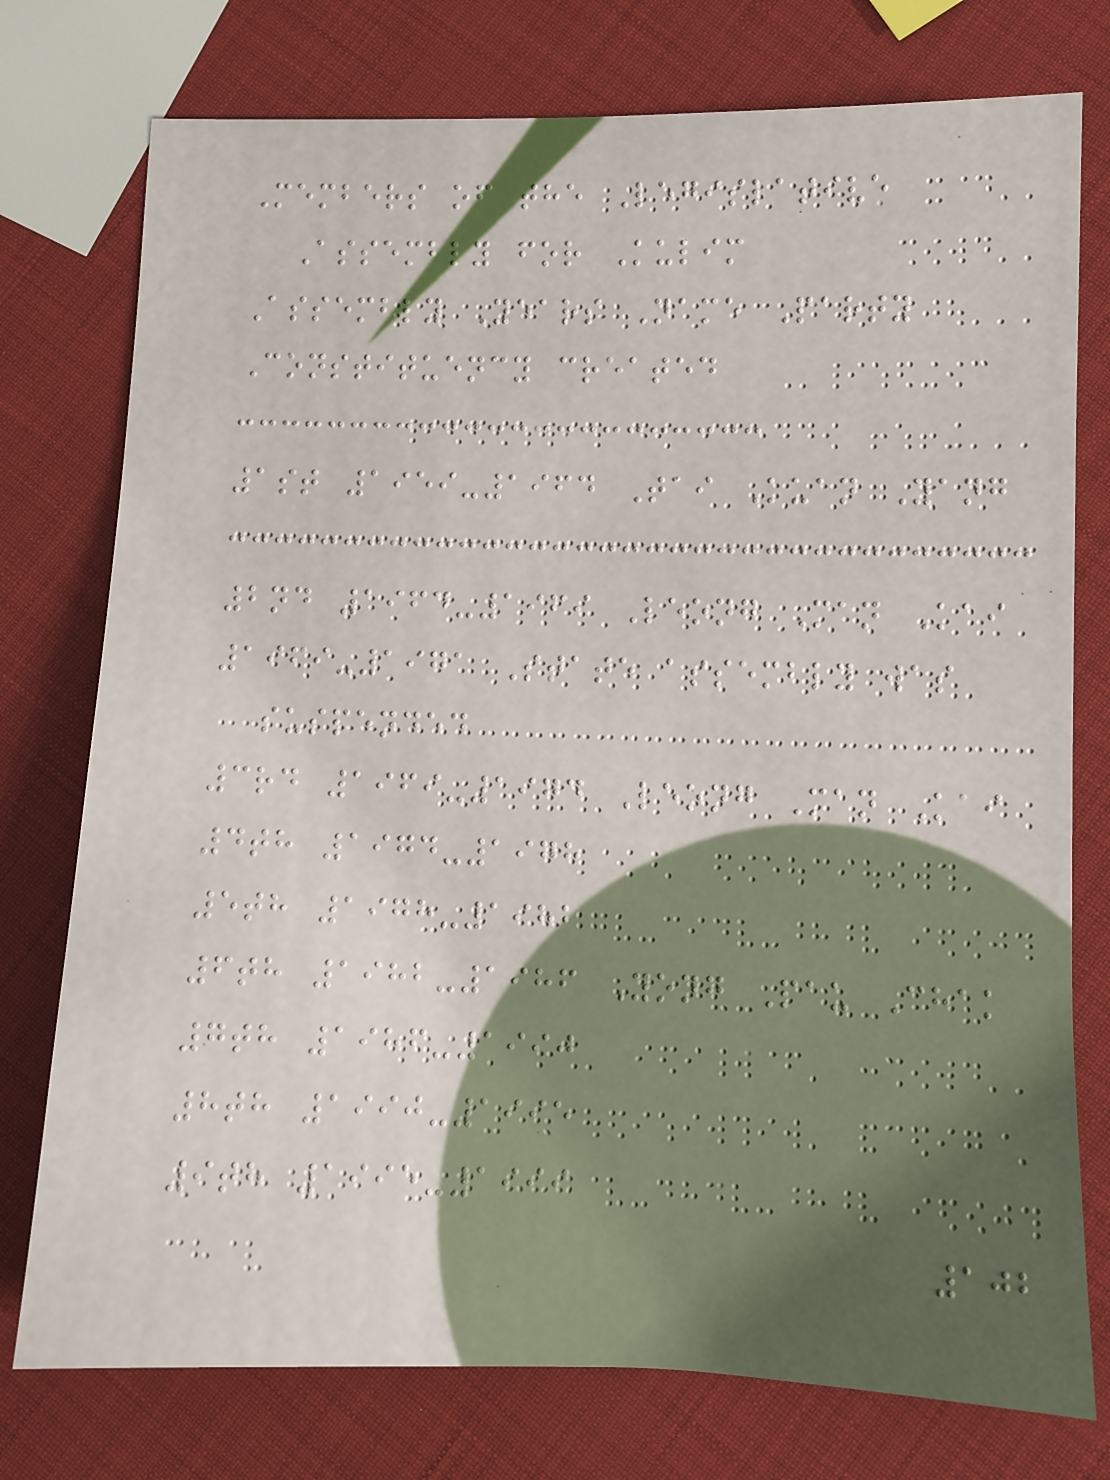Members of the Legislative
Assembly for Kulim
Assembly Years Name Party
Constituency created
1st 1959-1964 Tai Kuan Yang
2nd 1964-1969 Leong Man Kai
1969-1971 State assembly was
suspended
3rd 1969-1974 Leong Man Kai
4th 1974-1978
5th 1978-1982
6th 1982-1986 Yong Pau Chak
7th 1986-1990
8th 1990-1995
9th 1995-1999
102
